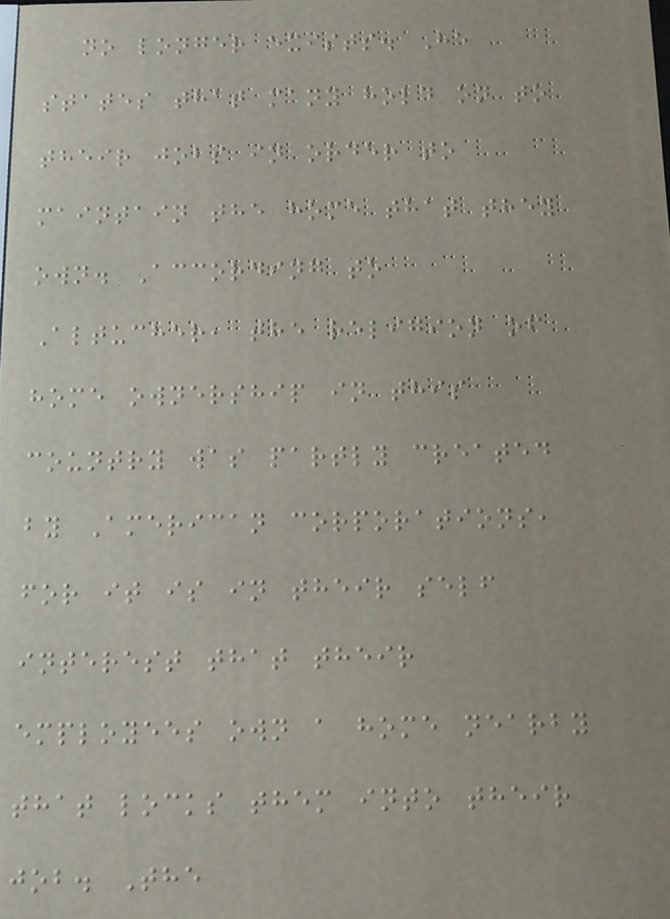no longer exists. He
states that many hold on to
their jobs in order to
maintain the home that they
own. According to
Altucher, the religion of
home ownership in this
country was partly created
by American corporations,
for it is in their self
interest that their
employees own a home nearby
that locks them into their
job. The
